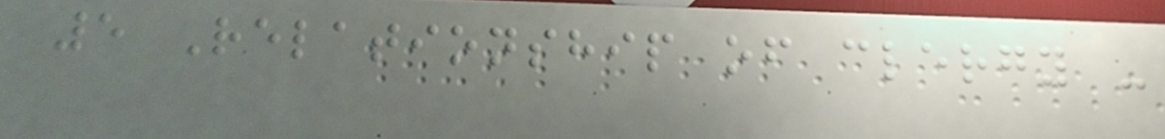5 Relationship of clergy -
